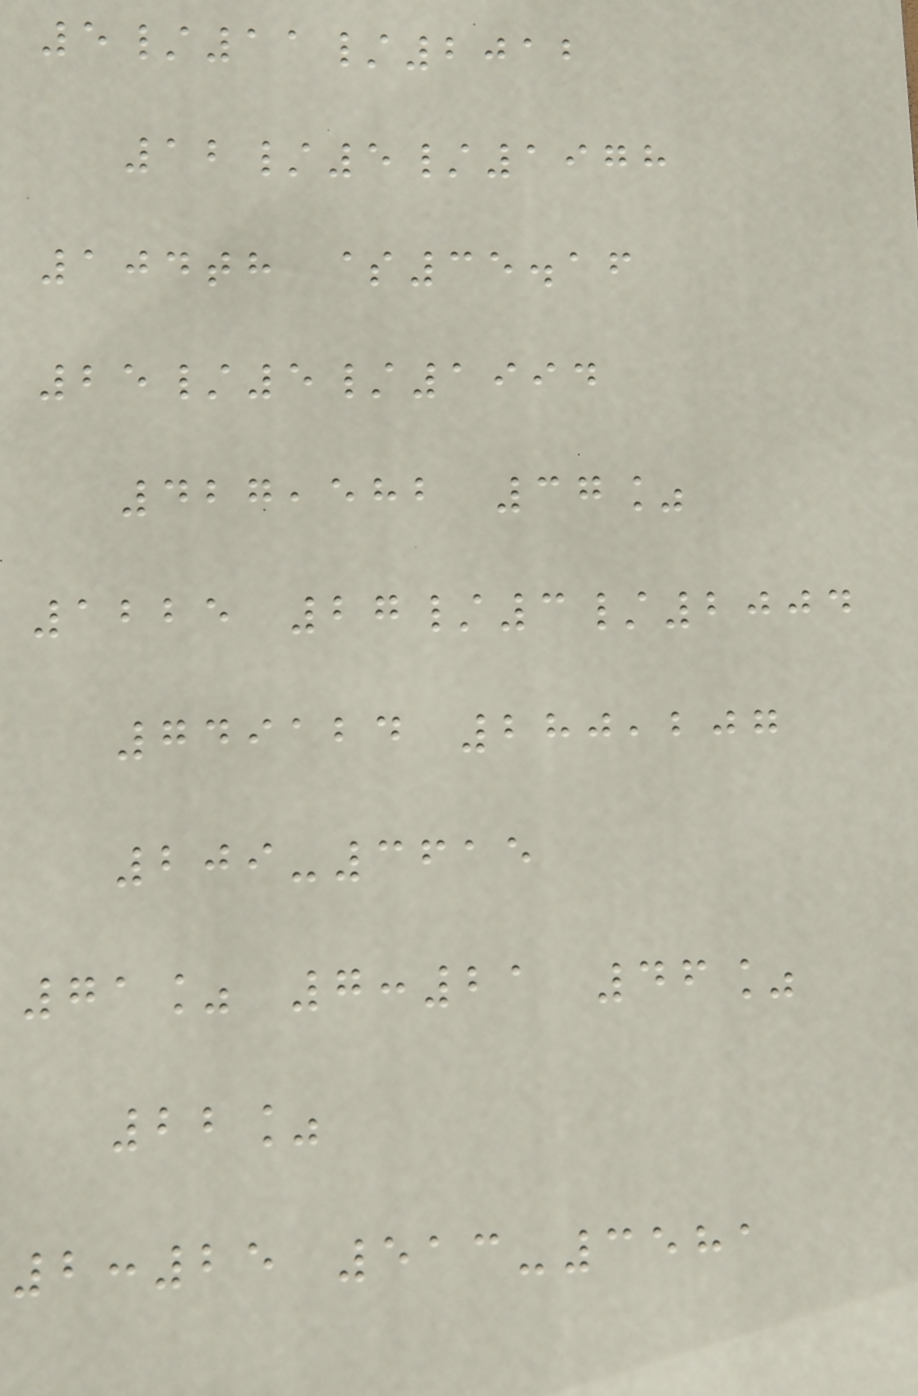5/11/2012
12/5/1978
104th $35.16
25/5/1994
427,582 37%
1225 27/3/2004
749124 280,207
209-3615
71% 7:21 46%
22%
2:25 513-3581
